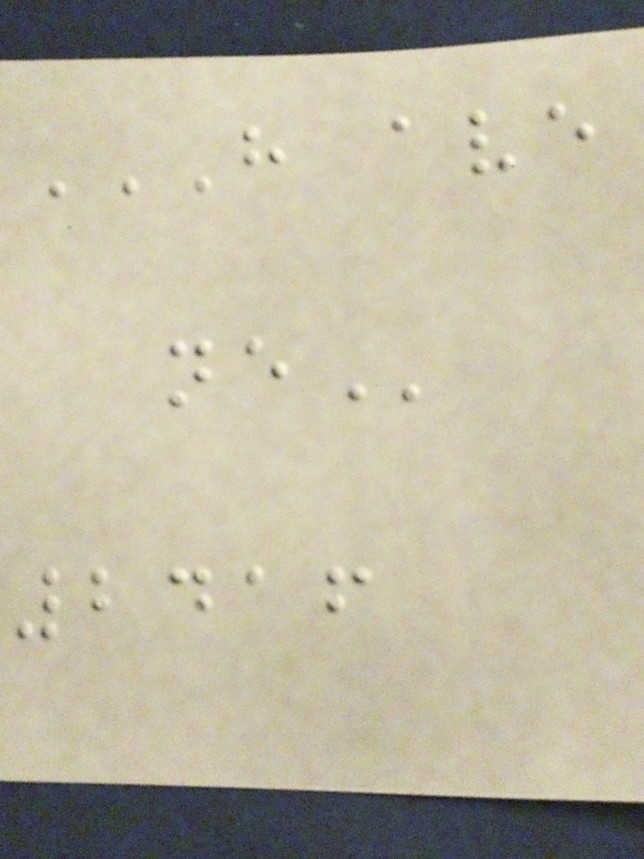H AVE
NE
2416
